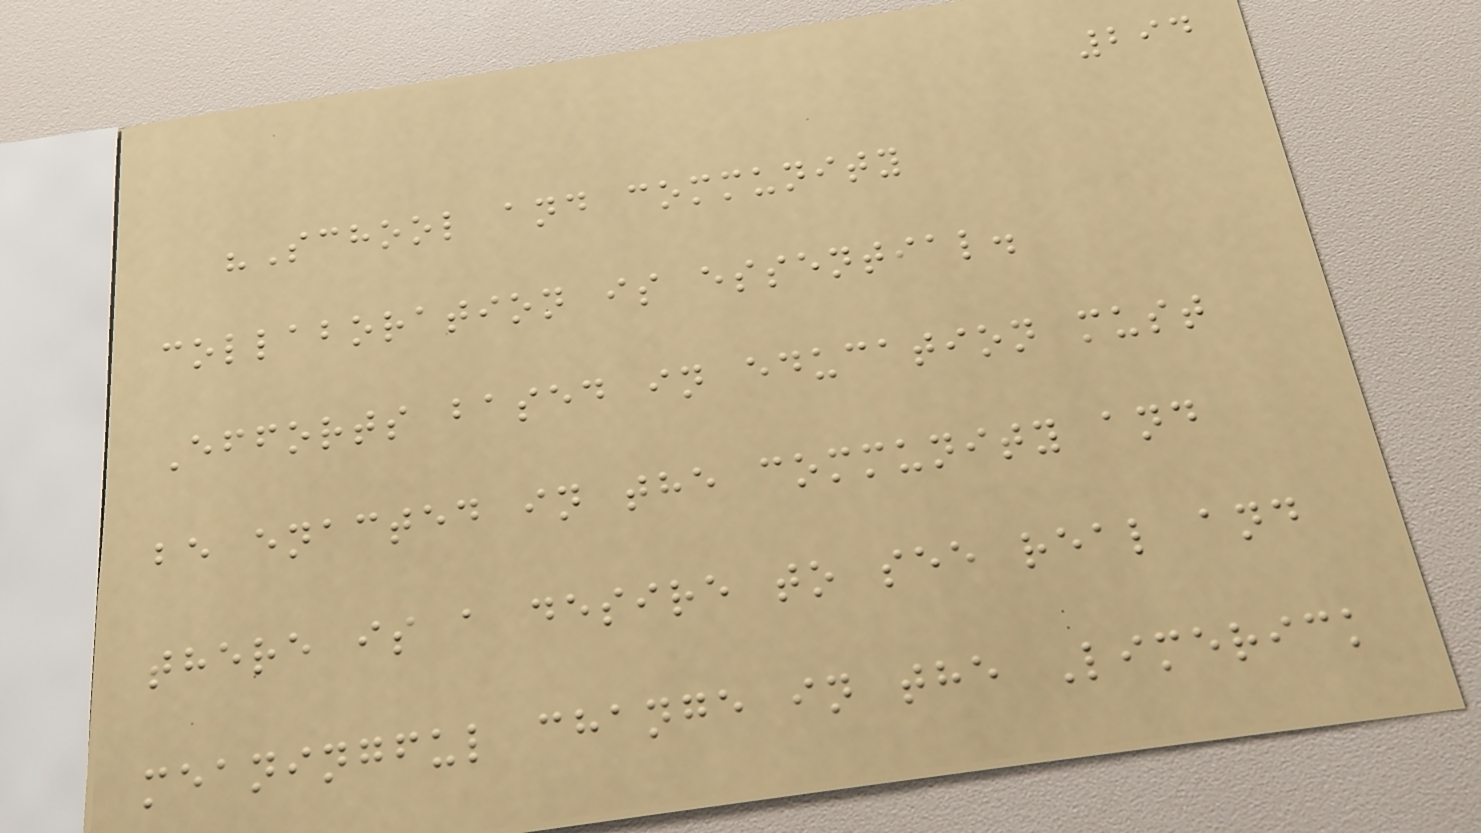294
"School and community
collaboration is essential.
Efforts based in education must
be enacted in the community and
there is a desire to see real and
meaningful change in the Limerick
